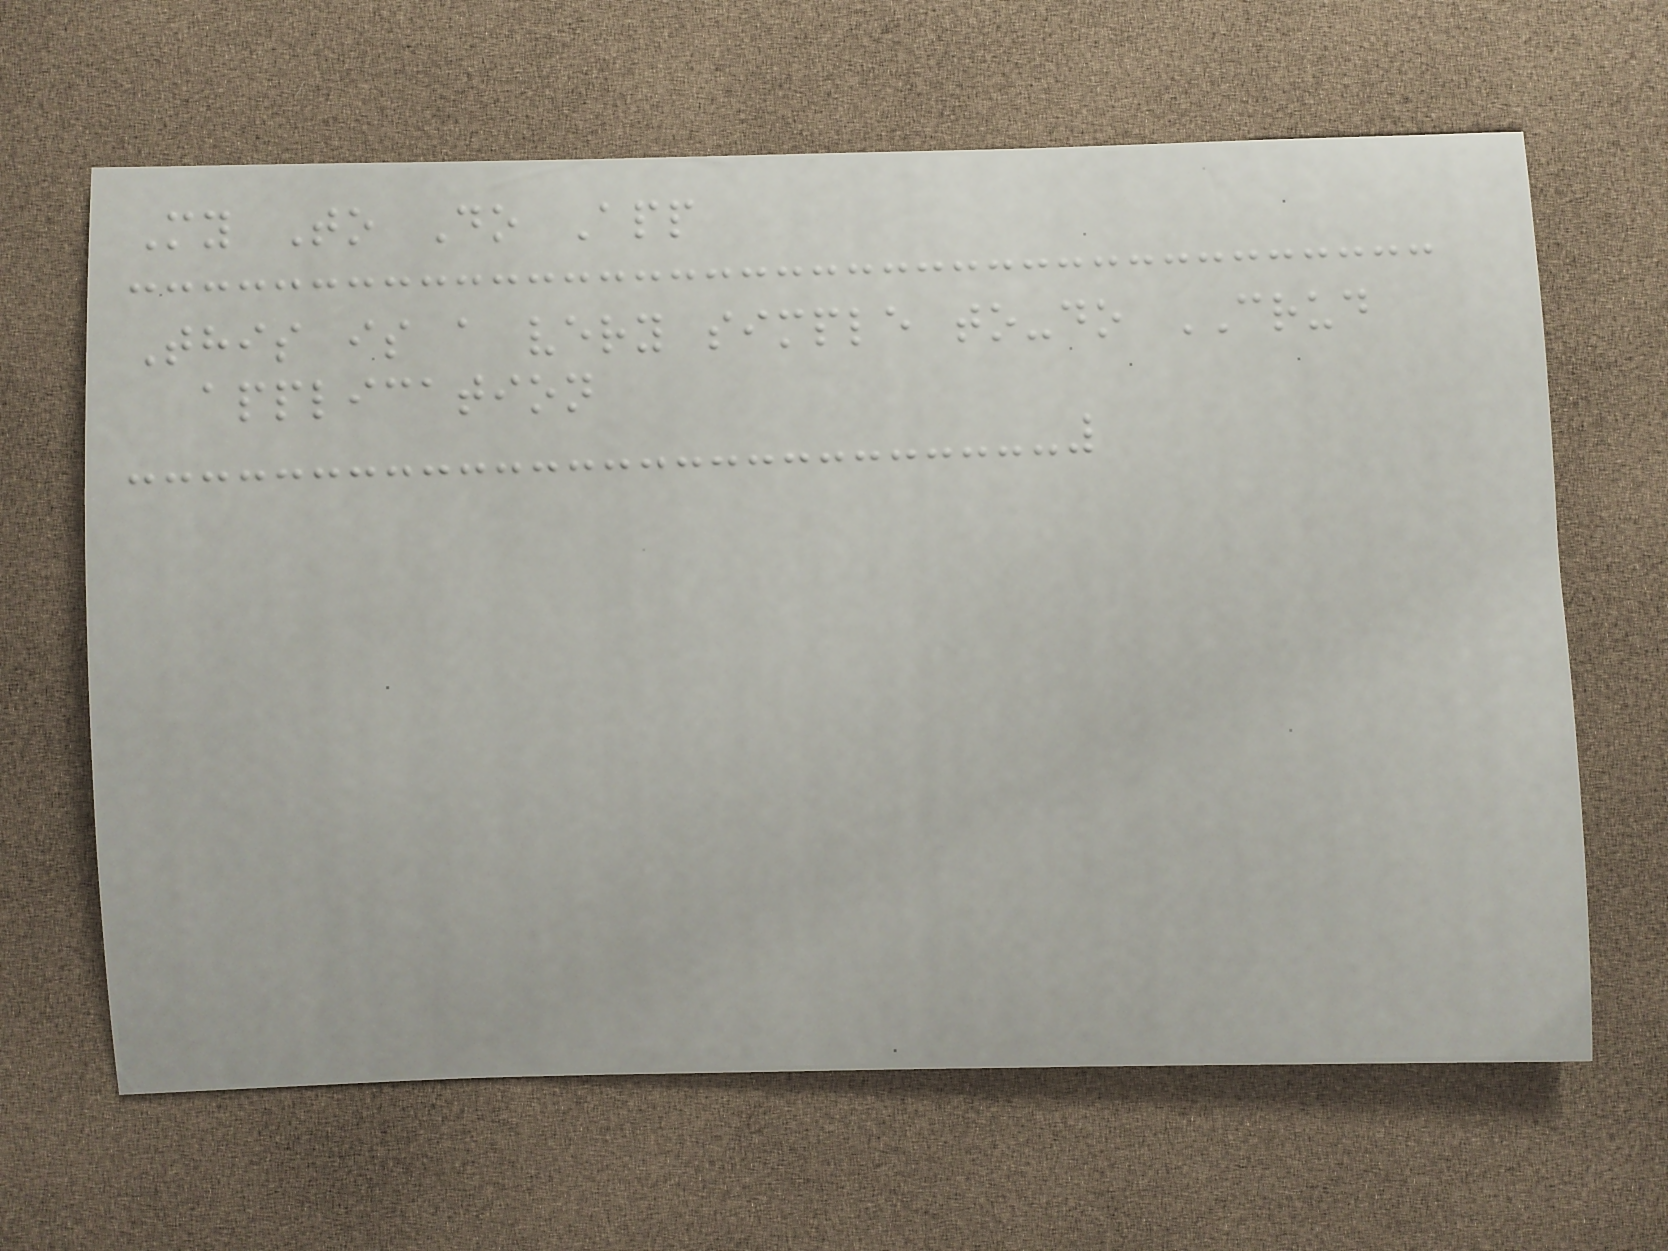My To Do App
This is a very simple to-do CRUD
application
